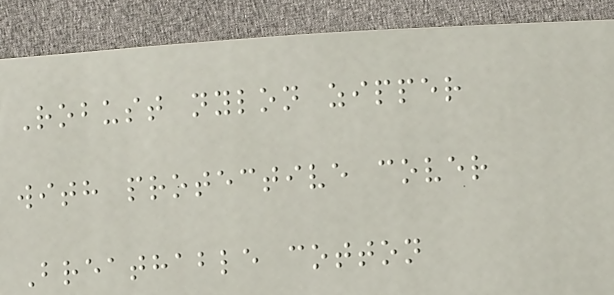Robust nylon zipper
with protective cover
Breathable cotton
